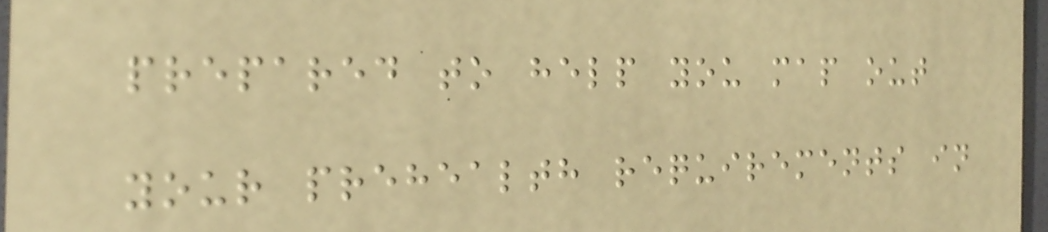prepared to help you map out
your prehealth requirements in
